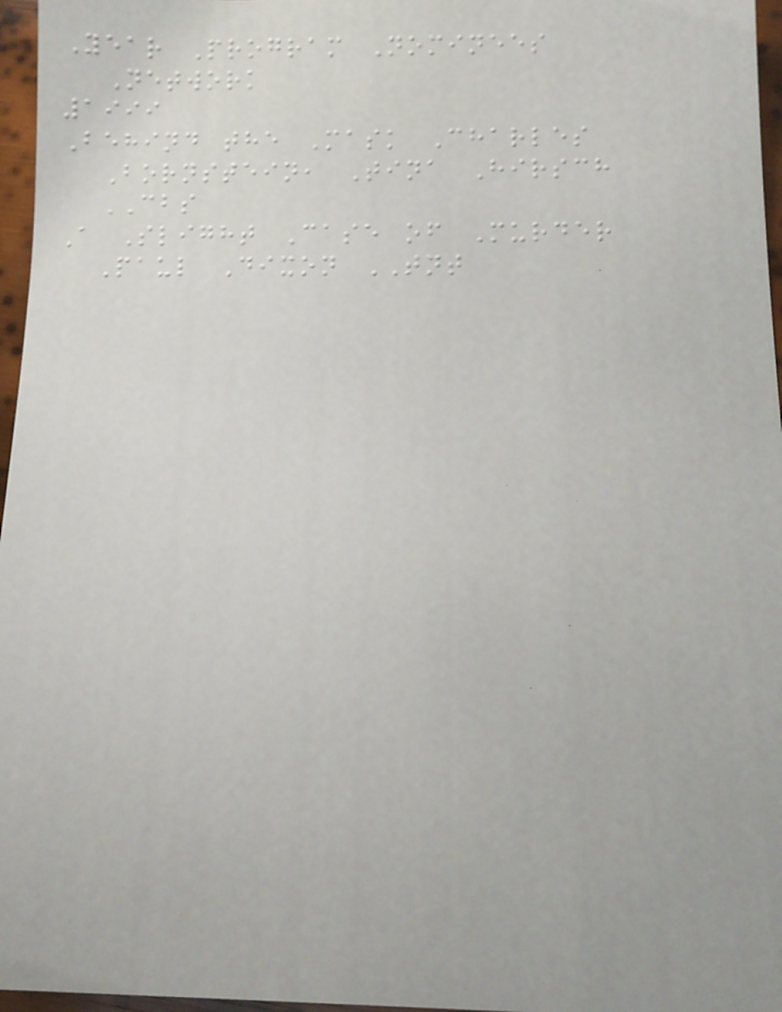Year Program Nominees
Network
1999
Behind the Mask Charles
Bornstein, Tina Hirsch
CBS
A Slight Case of Murder
Paul Dixon TNT
